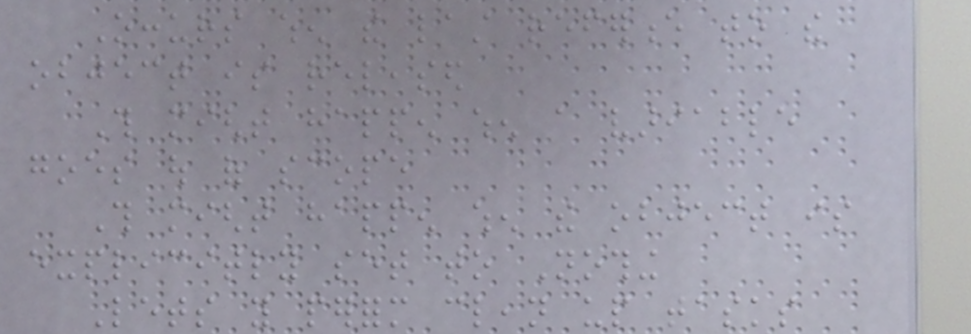Occurs when the last reference to the
object is released
This might happen when a variable
goes out of scope
This might happen when the object is
explicitly set to Nothing
Lets you perform clean up tasks
